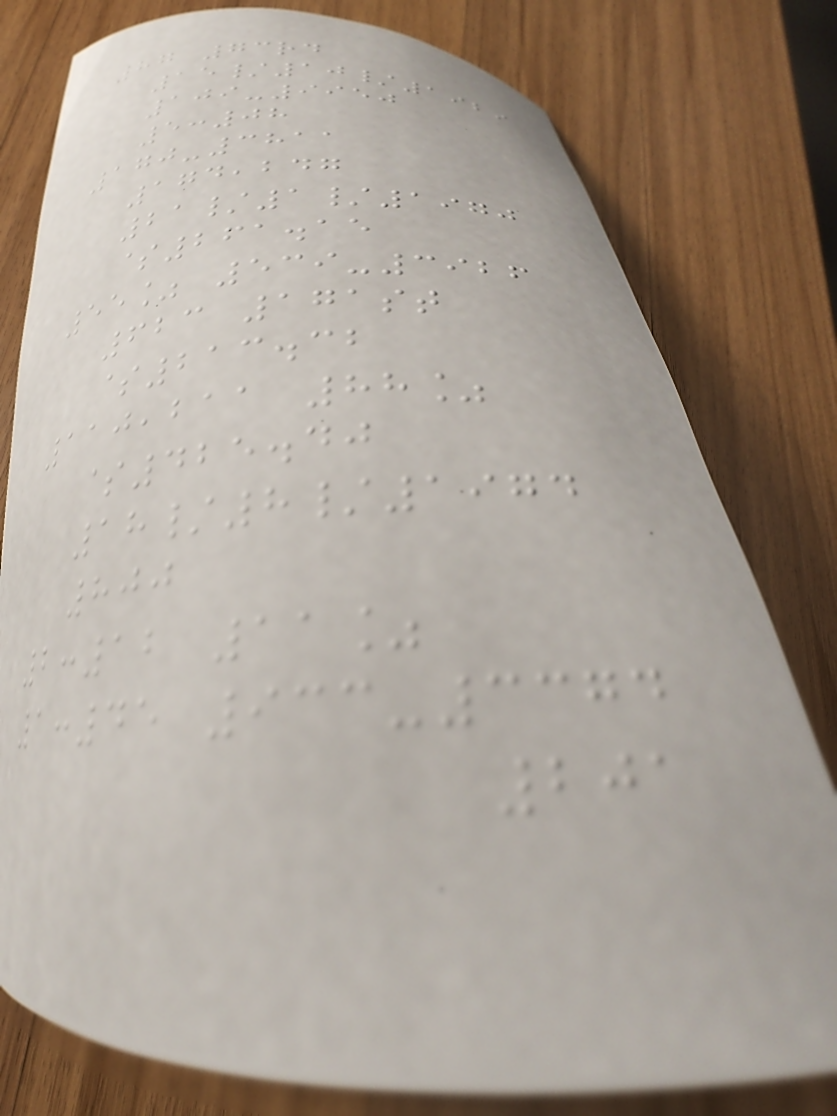87 73rd
15/10/1929
109-9950
5:08
170-3811
174,247
21/1/1970
$261.15
55% 539-3926
623 171st
$213.32
110,211 88%
$425.40
18/8/1974
800
2:12 11%
1:45 933-3374
201
